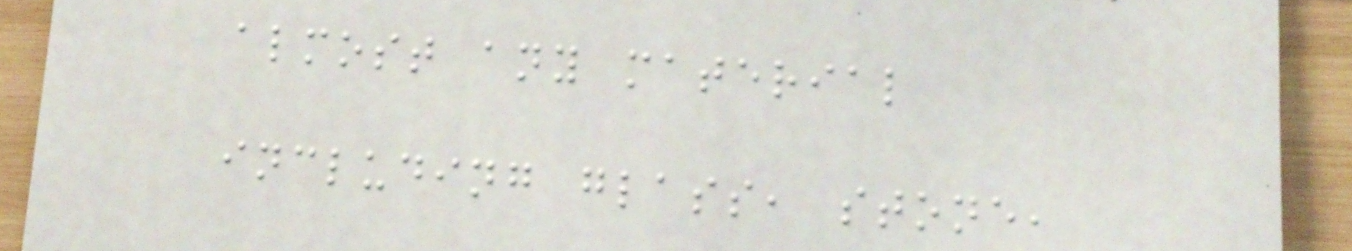almost any material
including glass, stone,
